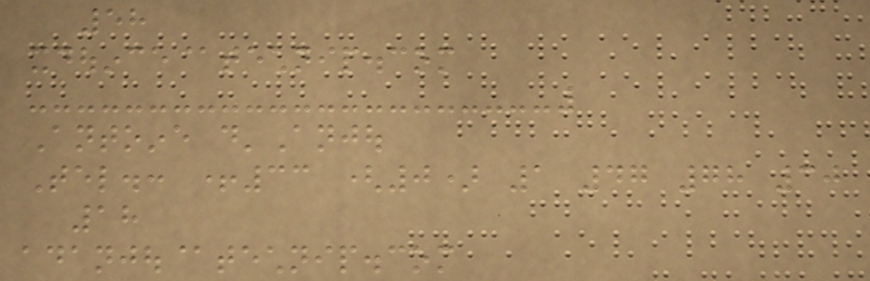58
xdouince@technip.com
Antoine d'Anjou
Tel.: +33 (0) 1 47 78 30
18
adanjou@technip.com
